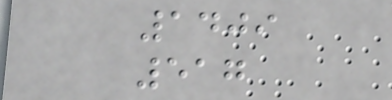1409
517
